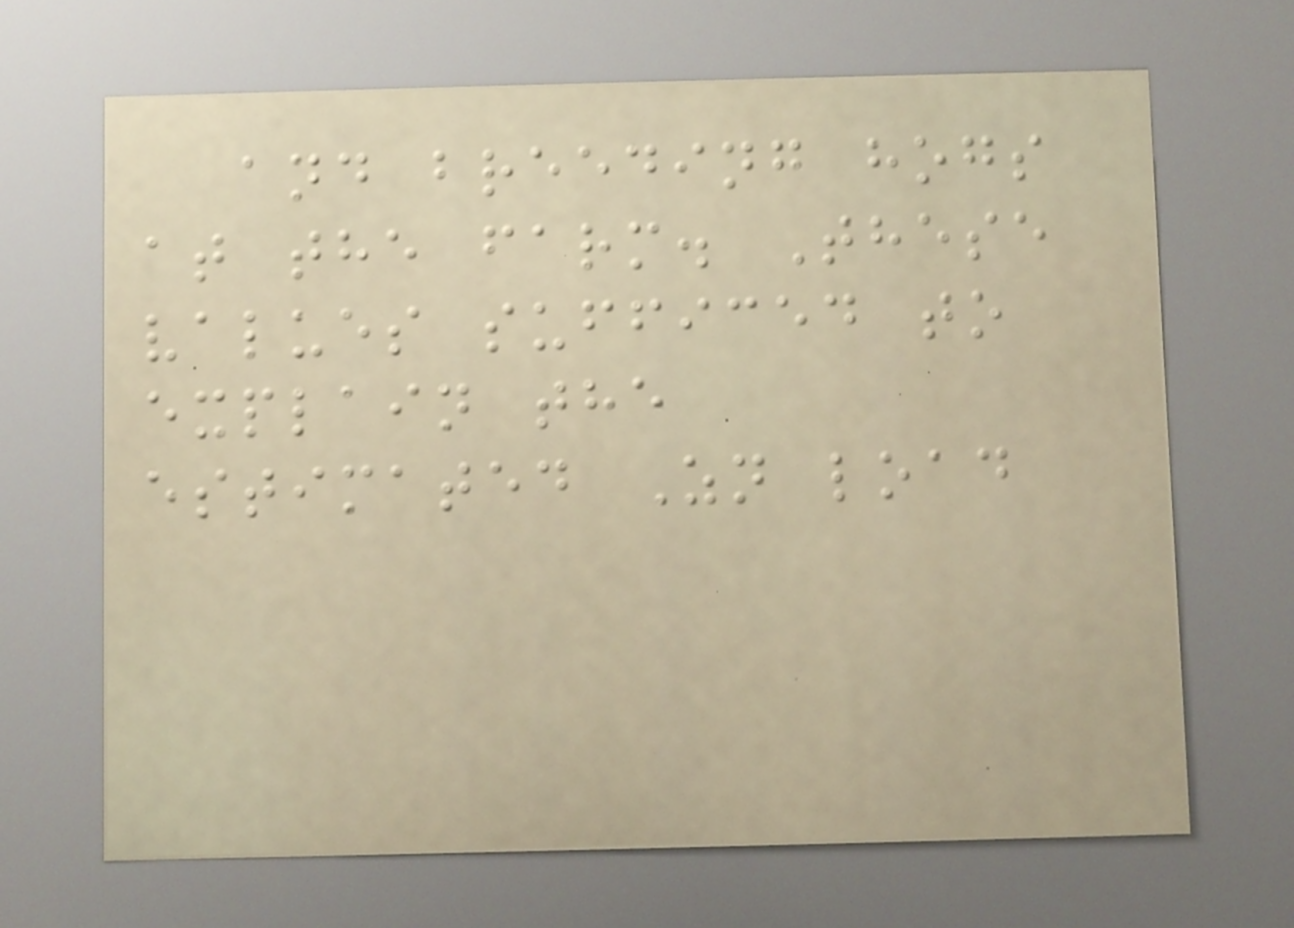and breeding hogs
at the farm. These
values sufficed to
explain the
estimated Zn load
